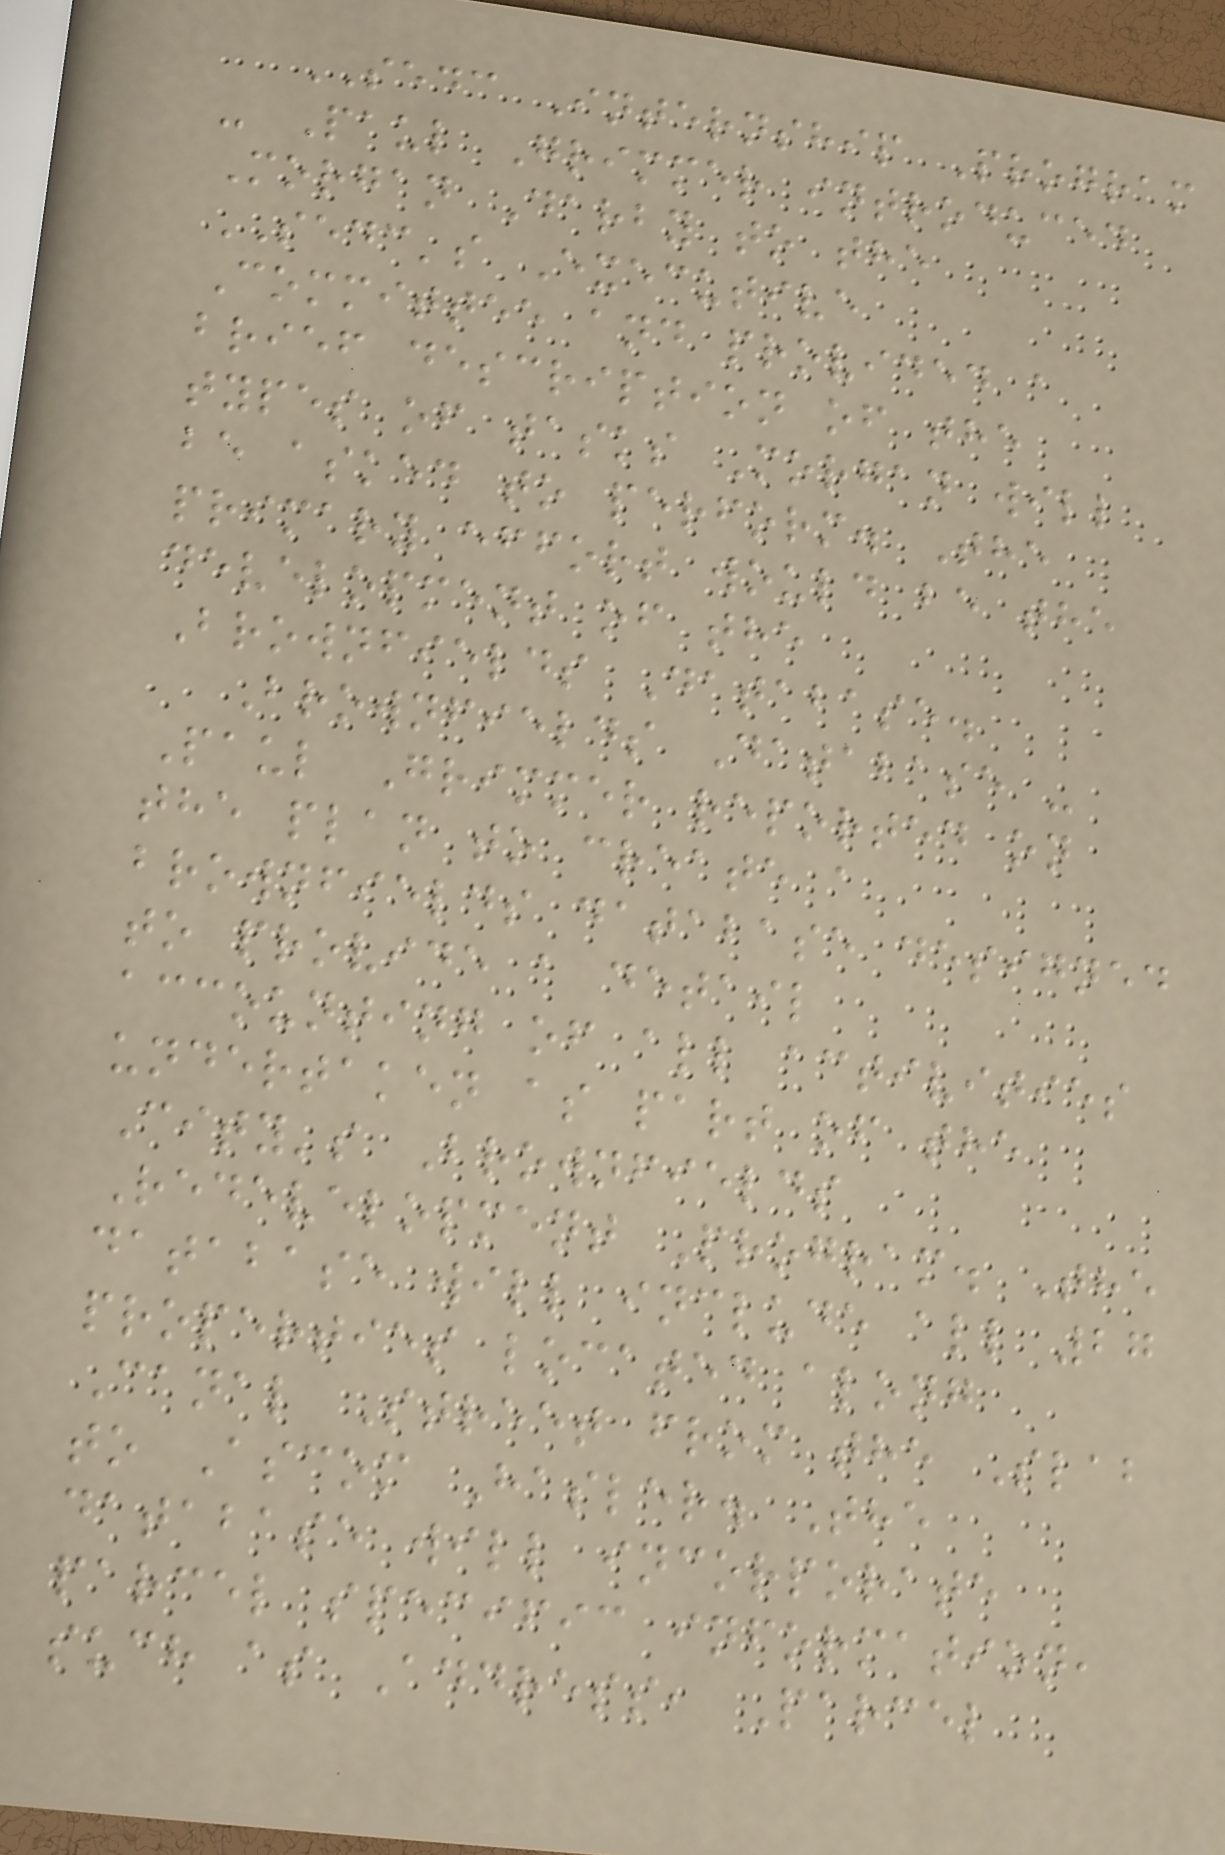SEDC Internship Program
- Paul Grimmer introduced
Morgan Darby to the
SEDC's Executive
Committee and provided a
brief description of the
types of tasks Morgan will
be asked to perform. The
primary effort would be the
development of the
Brownfields Database.
Brownfields Database -
Paul Grimmer reported on
the plan to create a
brownfields database designed
to provide a detail
accounting of all activities
undertaken as part of the
City's Brownfields
Redevelopment Program. The
database will include all 27
properties located along
Canal Street from the Slab
to Ascom Hasler. The
database will incorporate
parcel specific information,
such as Address, Parcel
